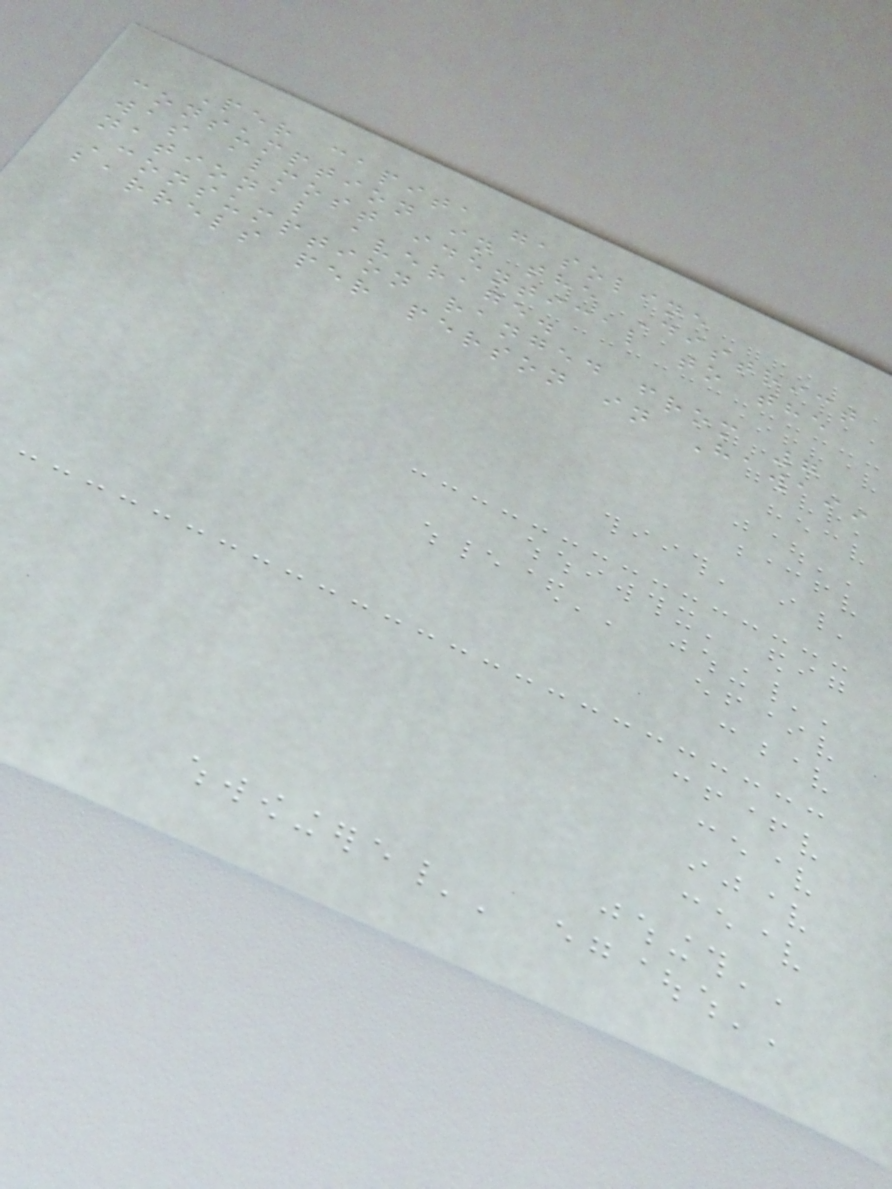Per capita gasoline
consumption in the District
was almost identical to the
national average.
Consumption ranged from 7
barrels per person in Hawaii
